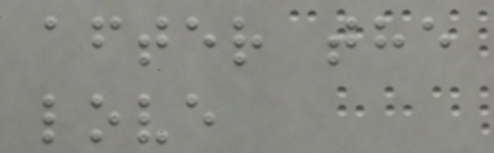after the
love
